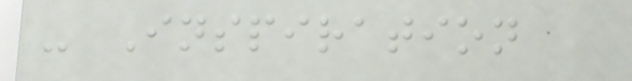- Inspiration
